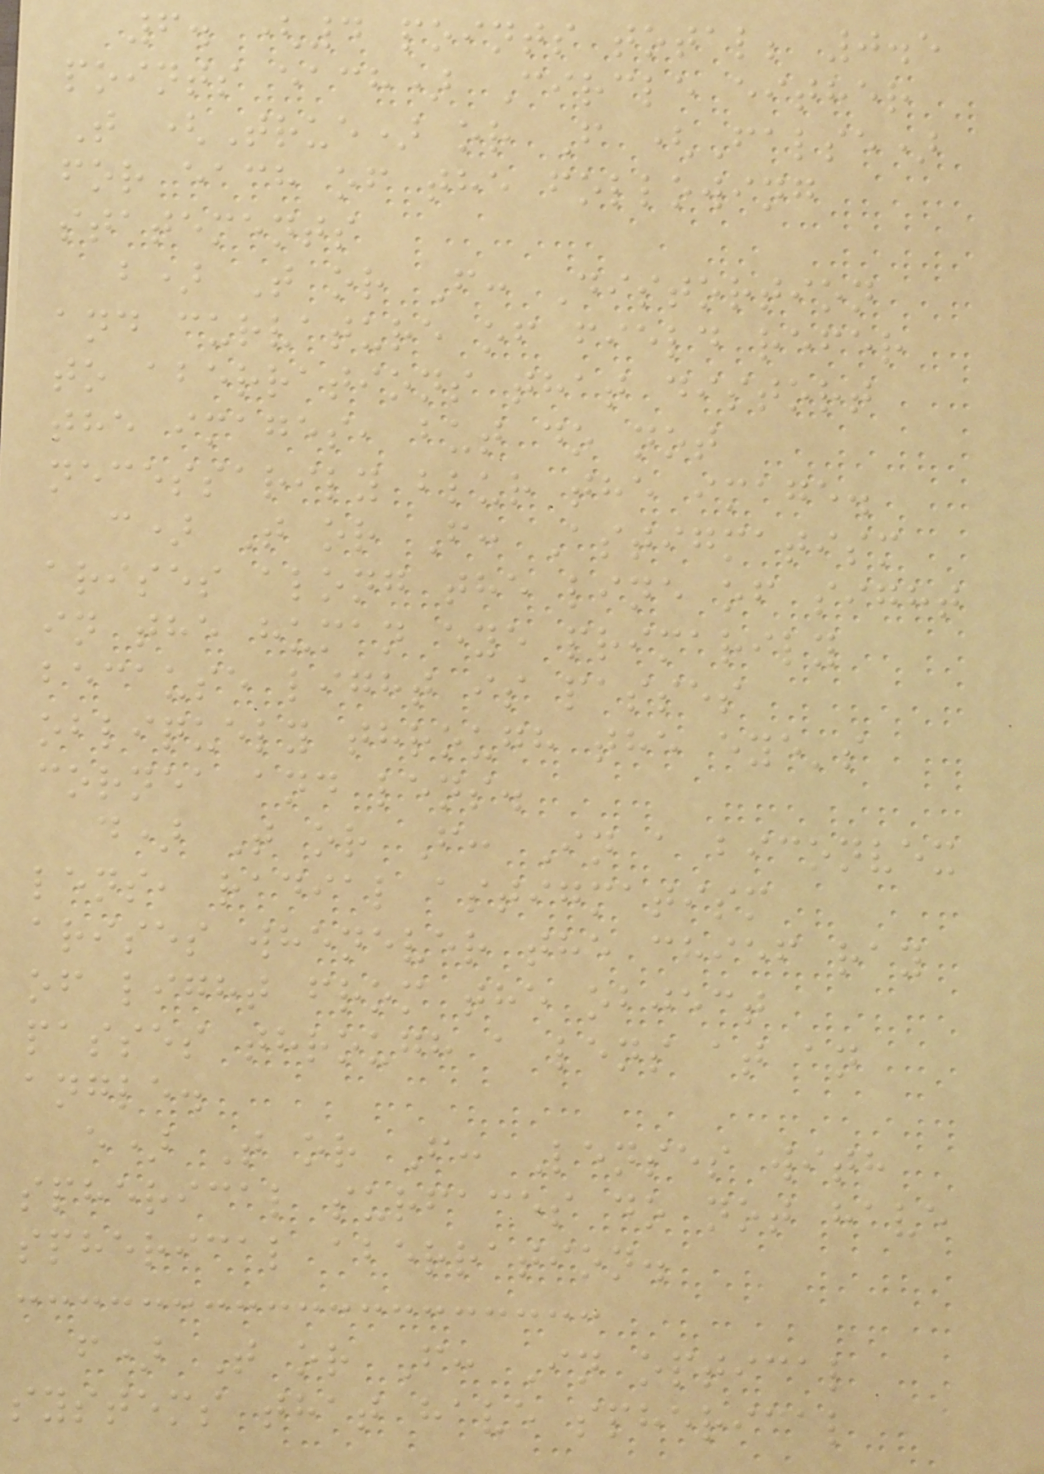6. (4 points total; 0.5
points each) Circle either
T (True) or F (False)
for each of the following
statements
b) T or F: Distortion
and curvature of field refer
to aberrations that distort
the images, but do not
necessarily blur the image.
c) T or F: Astigmatism
arises along the line of sight
in the human eye primarily
because light is passes
obliquely through the eye's
cornea and lens.
d) T or F: In a biconvex
lens, radial astigmatism
arises whenever the chief ray
of light from the object
passes through a lens at an
angle.
e) T or F: Lenses with
spherical surfaces do not have
spherical aberration.
f) T or F: In optical
systems that have spherical
